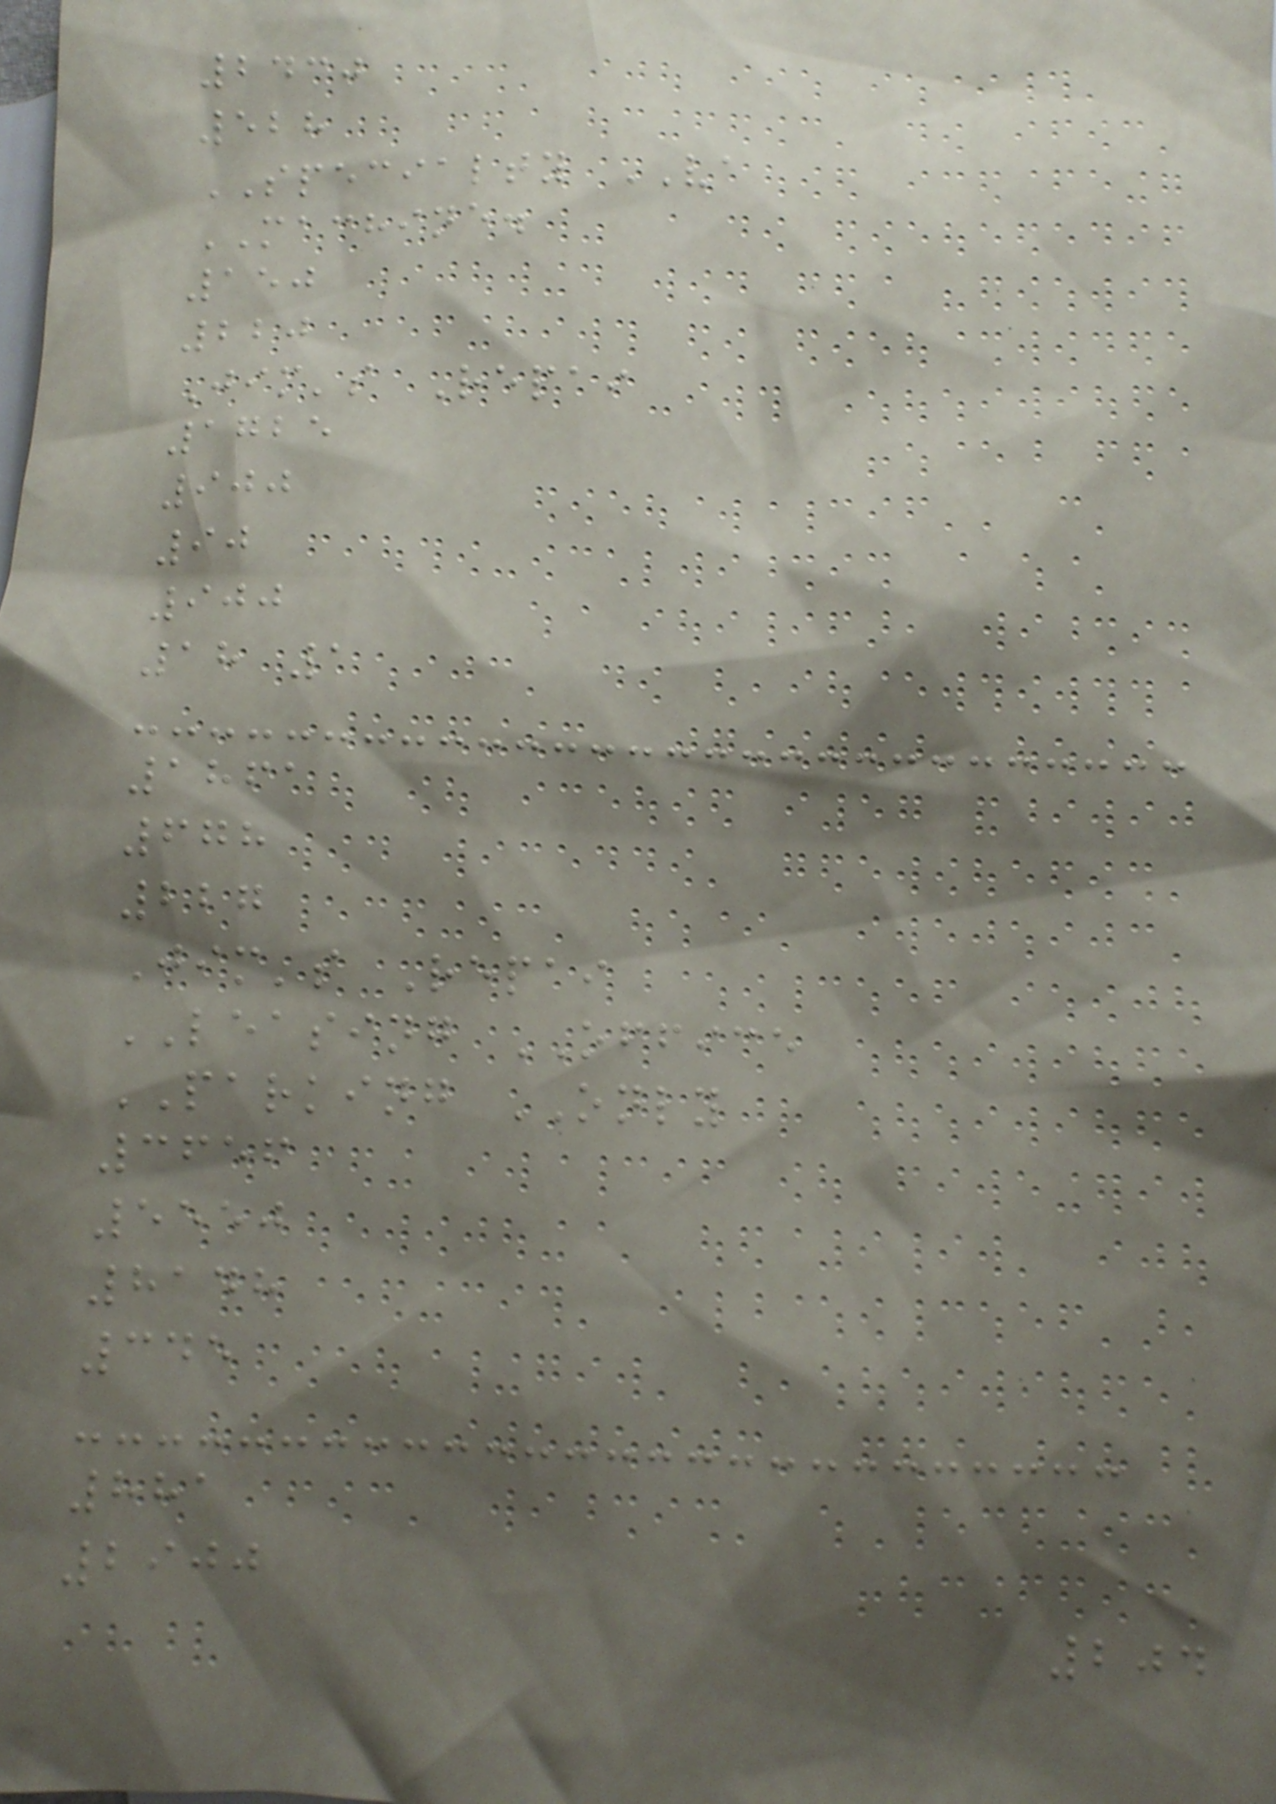2430
528
SPECIALTY VA
MACHINE.
150
220
Jim's Repai
1725
900
90
900
18 1
1861
678
227
Jim's Repai
LEASING OFFICE
PARKING ONLY
3656
5550
8148
345
881
2900
204
